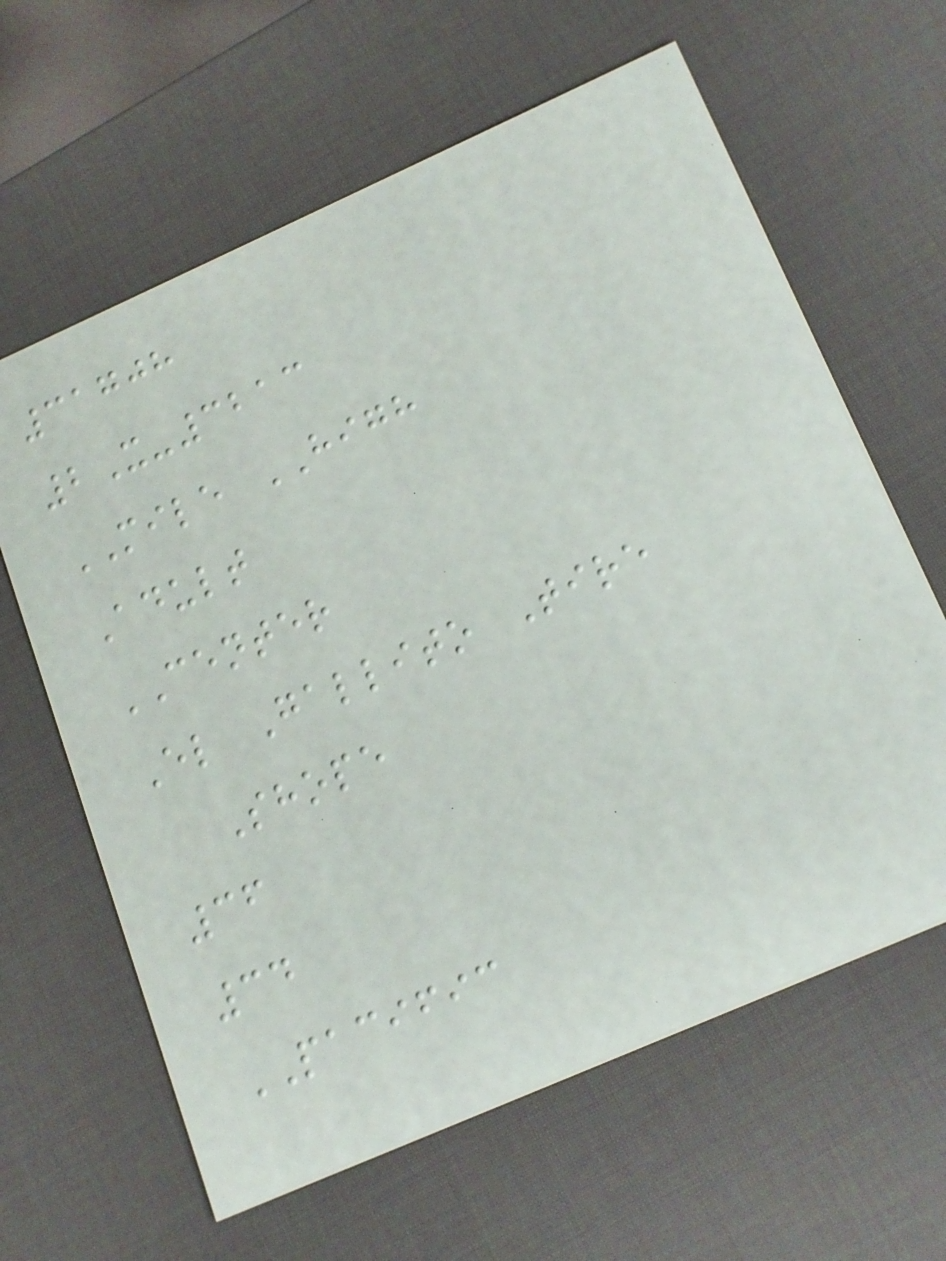31708
2X-3213
MILE HIGH
Adult
CENTER
El Gallito Tire
Shope
36
34
PACIFIC
